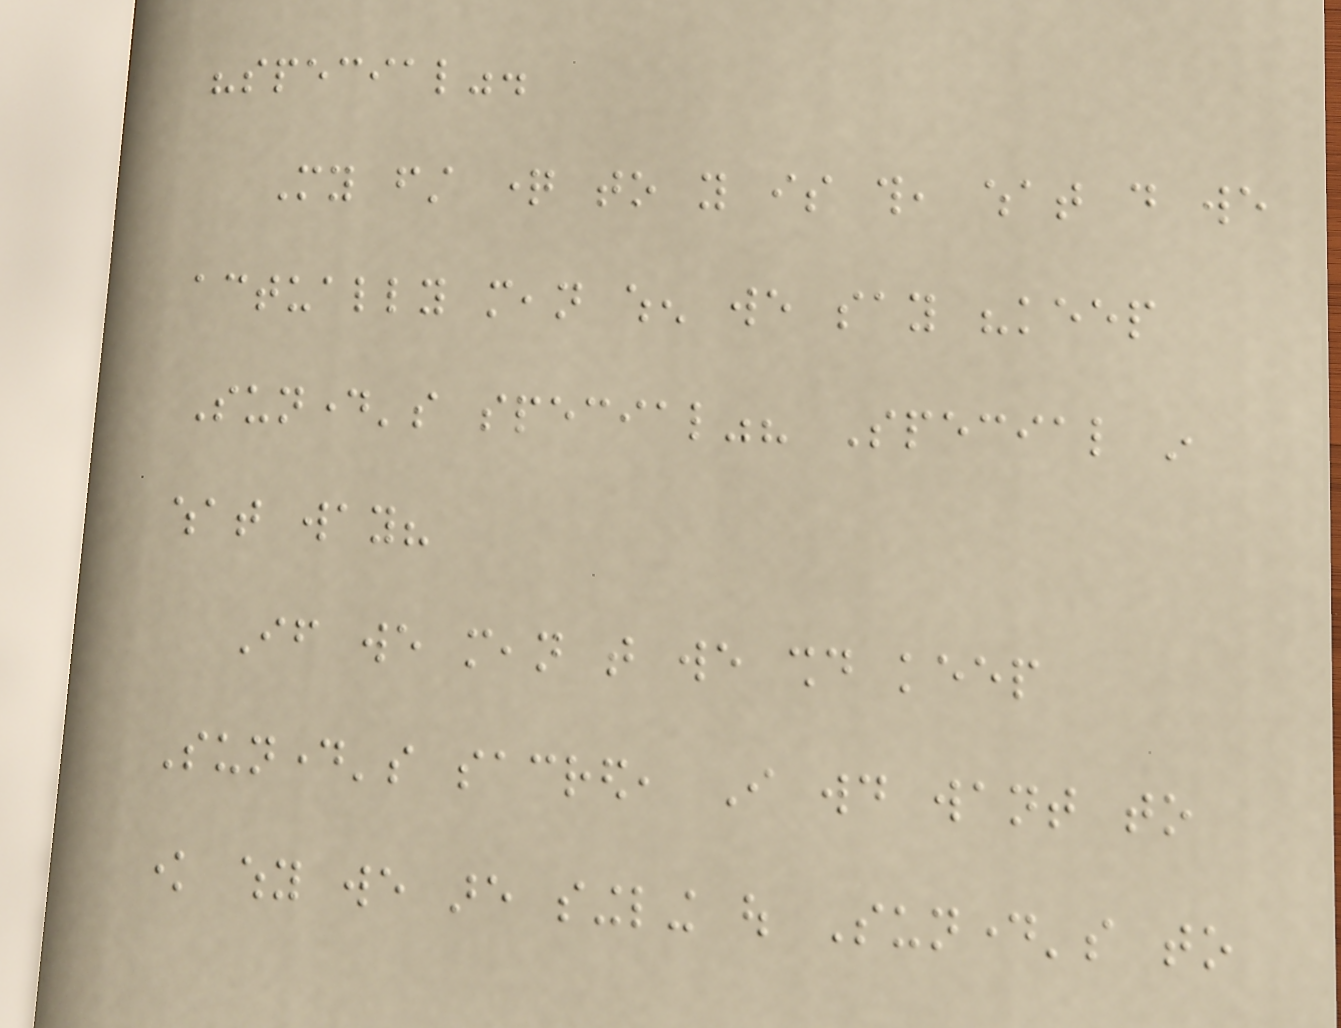"special".
My first question to you is this, what do we
actually mean when we say "keep
Sunday's special"? Special in
what way?
If we mean that we should keep
Sunday's sacred, I would want to
know why we are singling out Sunday's to
